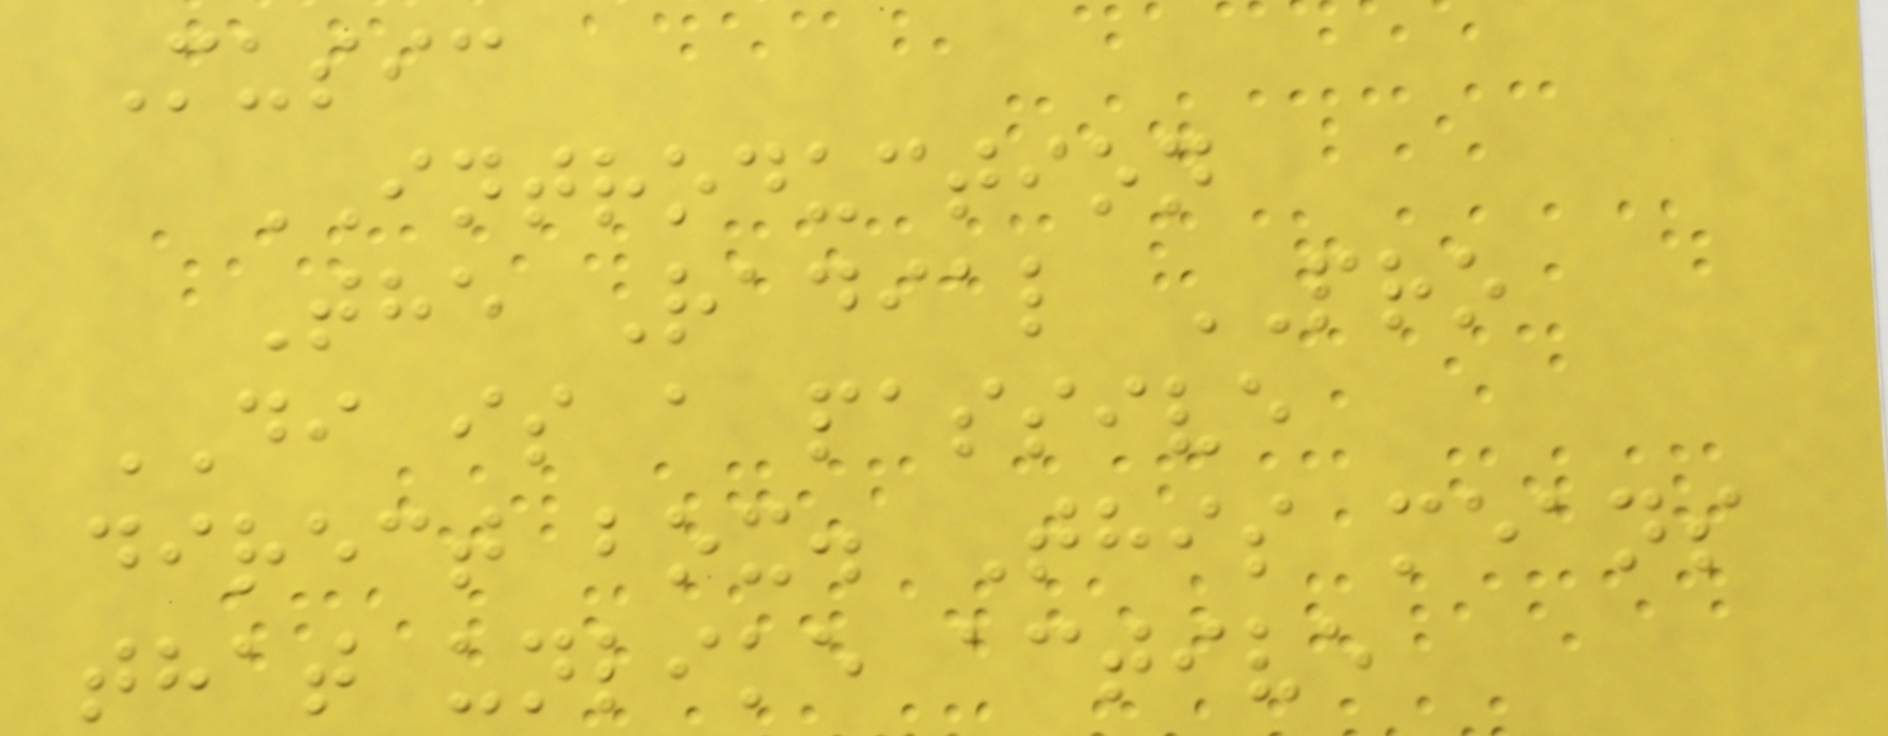Music
INTRODUCTION
The Radial PRO
DI is a passive
direct box. This means
that unlike active
